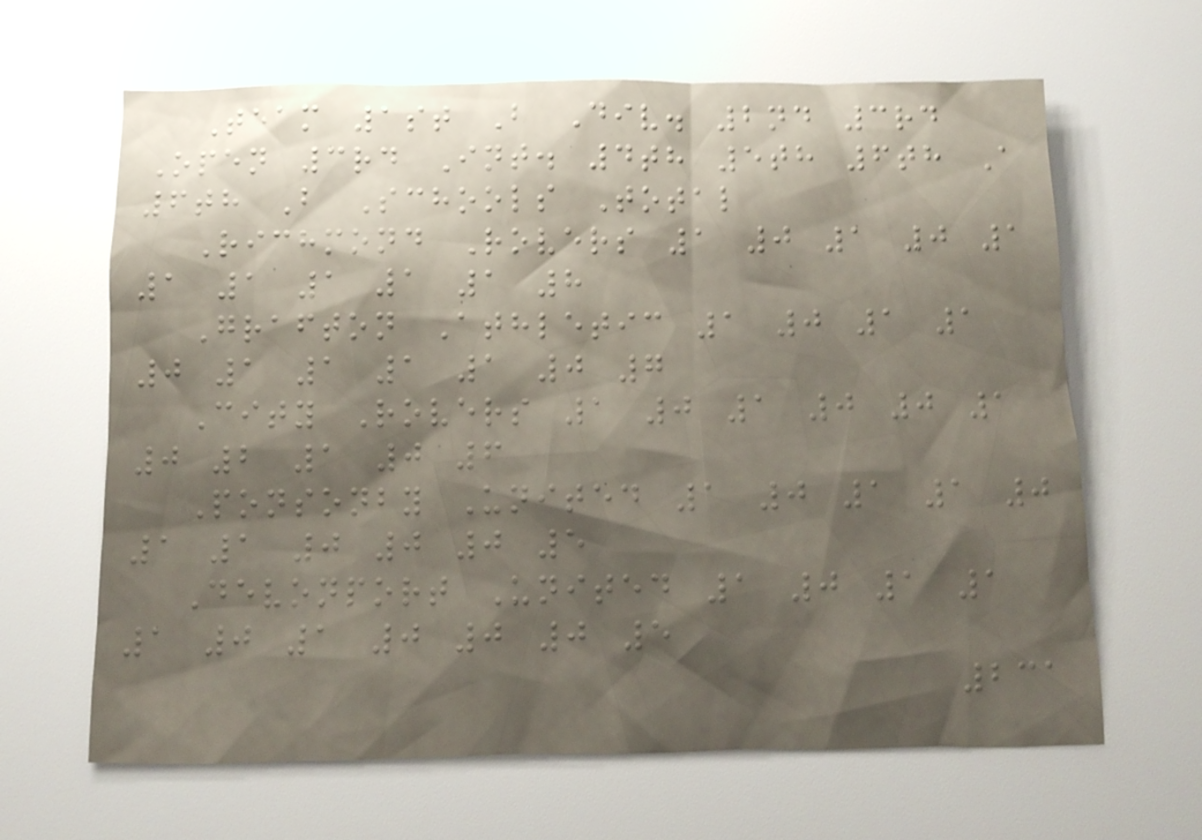Team 1st B Div. 2nd 3rd
Open 3rd Int. 4th 5th 6th A
6th B Schools Total
Richmond Rovers 1 0 1 0 1
1 1 1 1 1 8
Grafton Athletic 1 0 1 1
0 1 1 1 1 0 7
City Rovers 1 0 1 0 0 1
0 2 1 0 6
Ponsonby United 1 0 1 1 0
1 1 0 0 0 5
Devonport United 1 0 1 1
1 0 1 0 0 0 5
231
